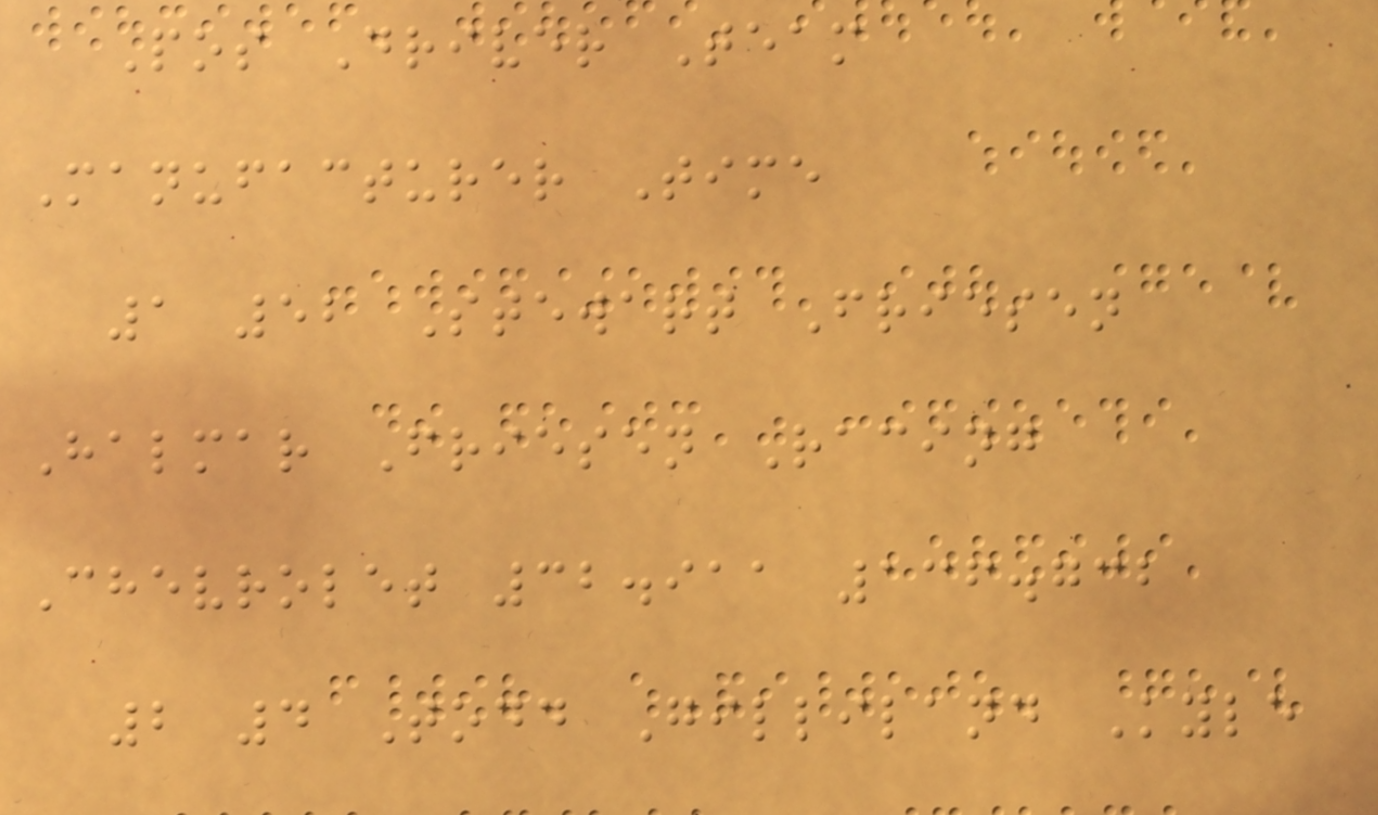Pos Driver Team
Manufacturer Time
1 52 Stewart Friesen
Halmar Friesen Racing
Chevrolet 32.911 136.732
2 4 Todd Gilliland Kyle
